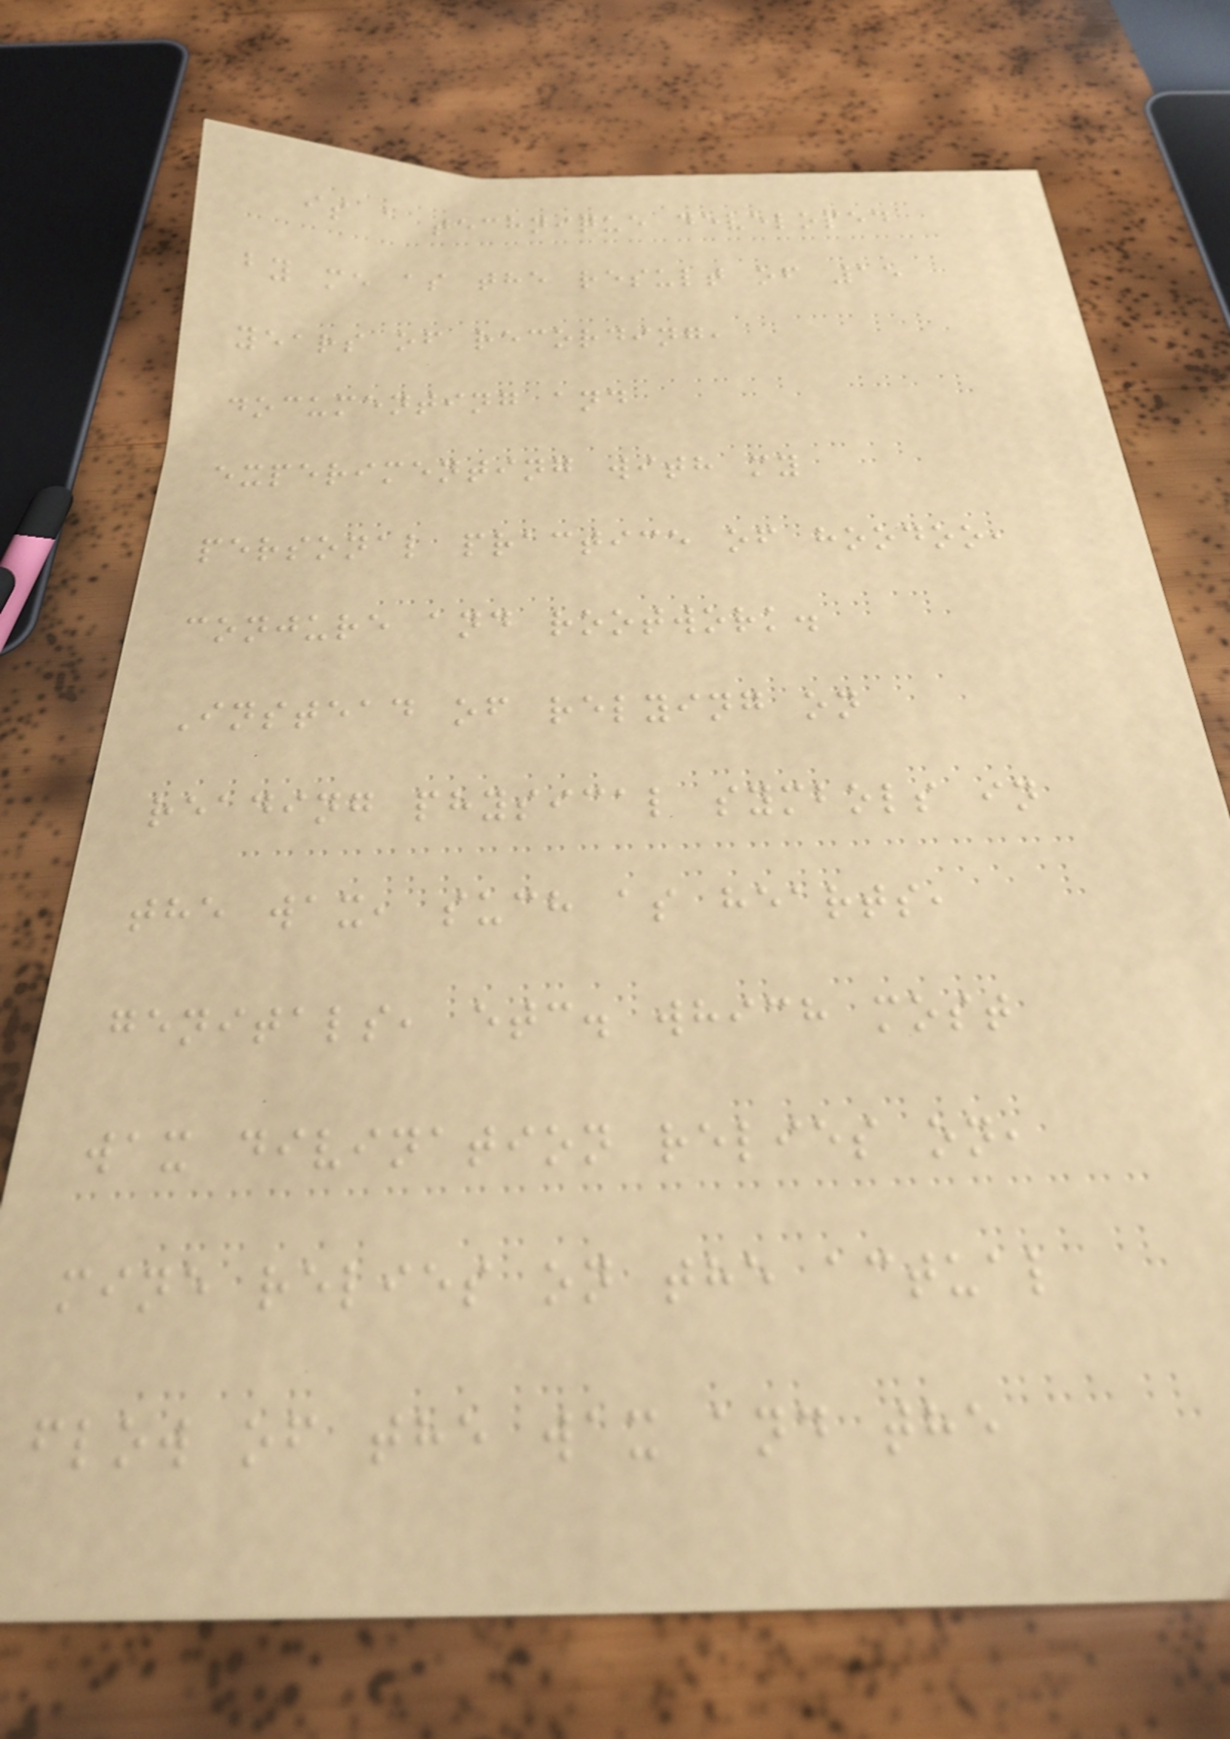is a technique developed
by me as the result of 15
years of recording,
documenting and
experimenting with my
personal practice of hoodoo,
conjure and rootwork.
Instead of relying on
reading physical symbols in
the wax, such as hearts,
genitals, etc. which most
wax divination relies on,
mine relies on the actual
flow of the wax and the
